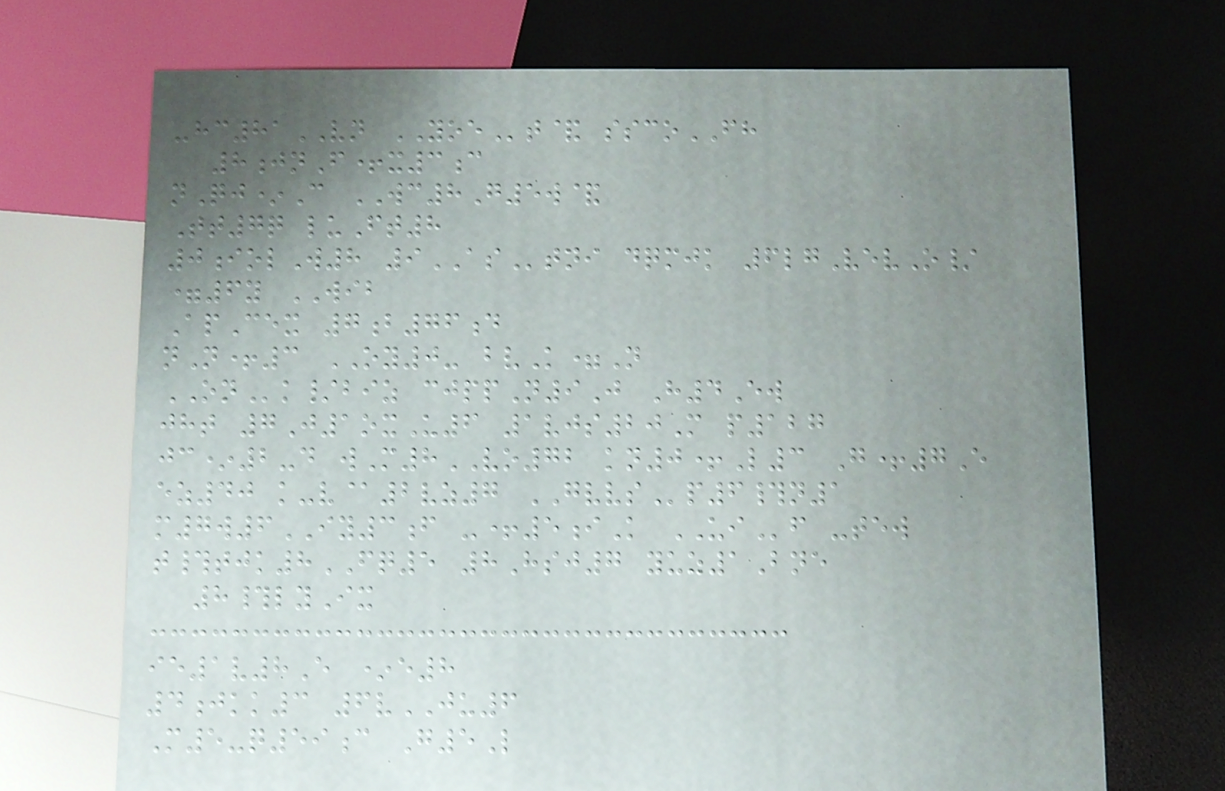-hc81VN YOEt& sscoFH
8jnF+x3c
nQj*C WC8G5w&
Tt7q luFt8
0iolW8 9AStni dqmjk 6lgVevO/
=6y WIB
ApCex 7b76d
nN+3 OY0- bvK=N
ONk/biz cjppN9J H4Ew
jht 7J1oxU6 1vjs20M p127
jc*2-d wM8VO72 kn0+L3 G+7E
ez40 k-v@2vz7 GVVSp6#n1
m7w6IY3f -+5iK UIf -tew
t#tjk8FQ5 8Hsj7 yuz1Bne
8#lyIx
ie1v8E *e8
4jkk3 6vJU6
M5-q59c G5L
